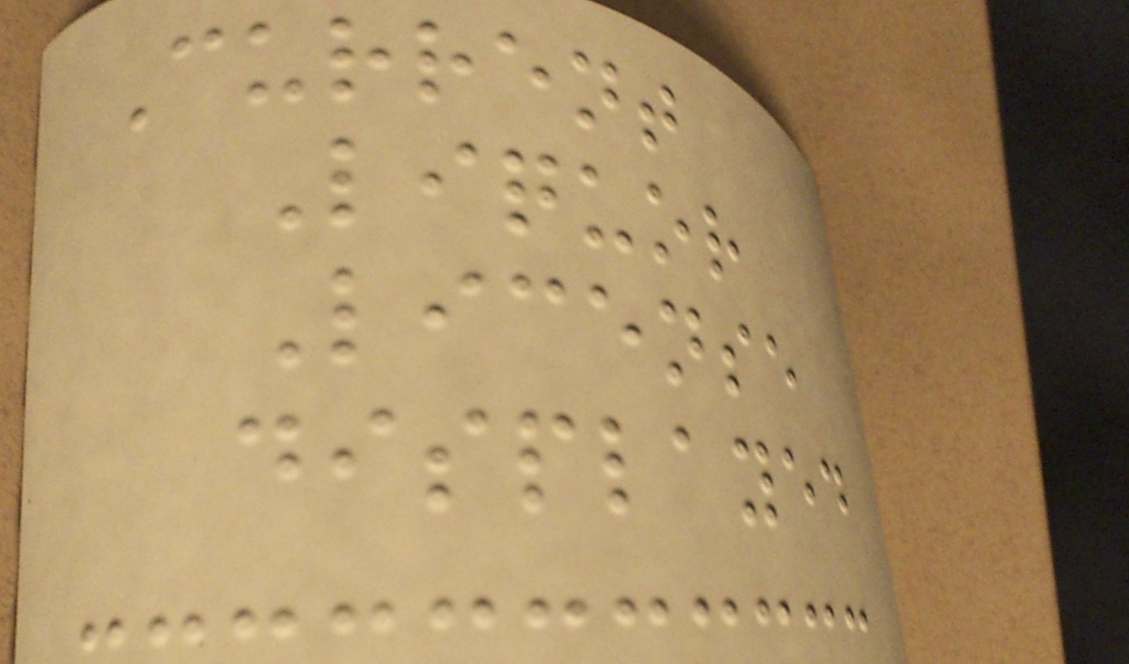Current
Liquor
License
displayed
